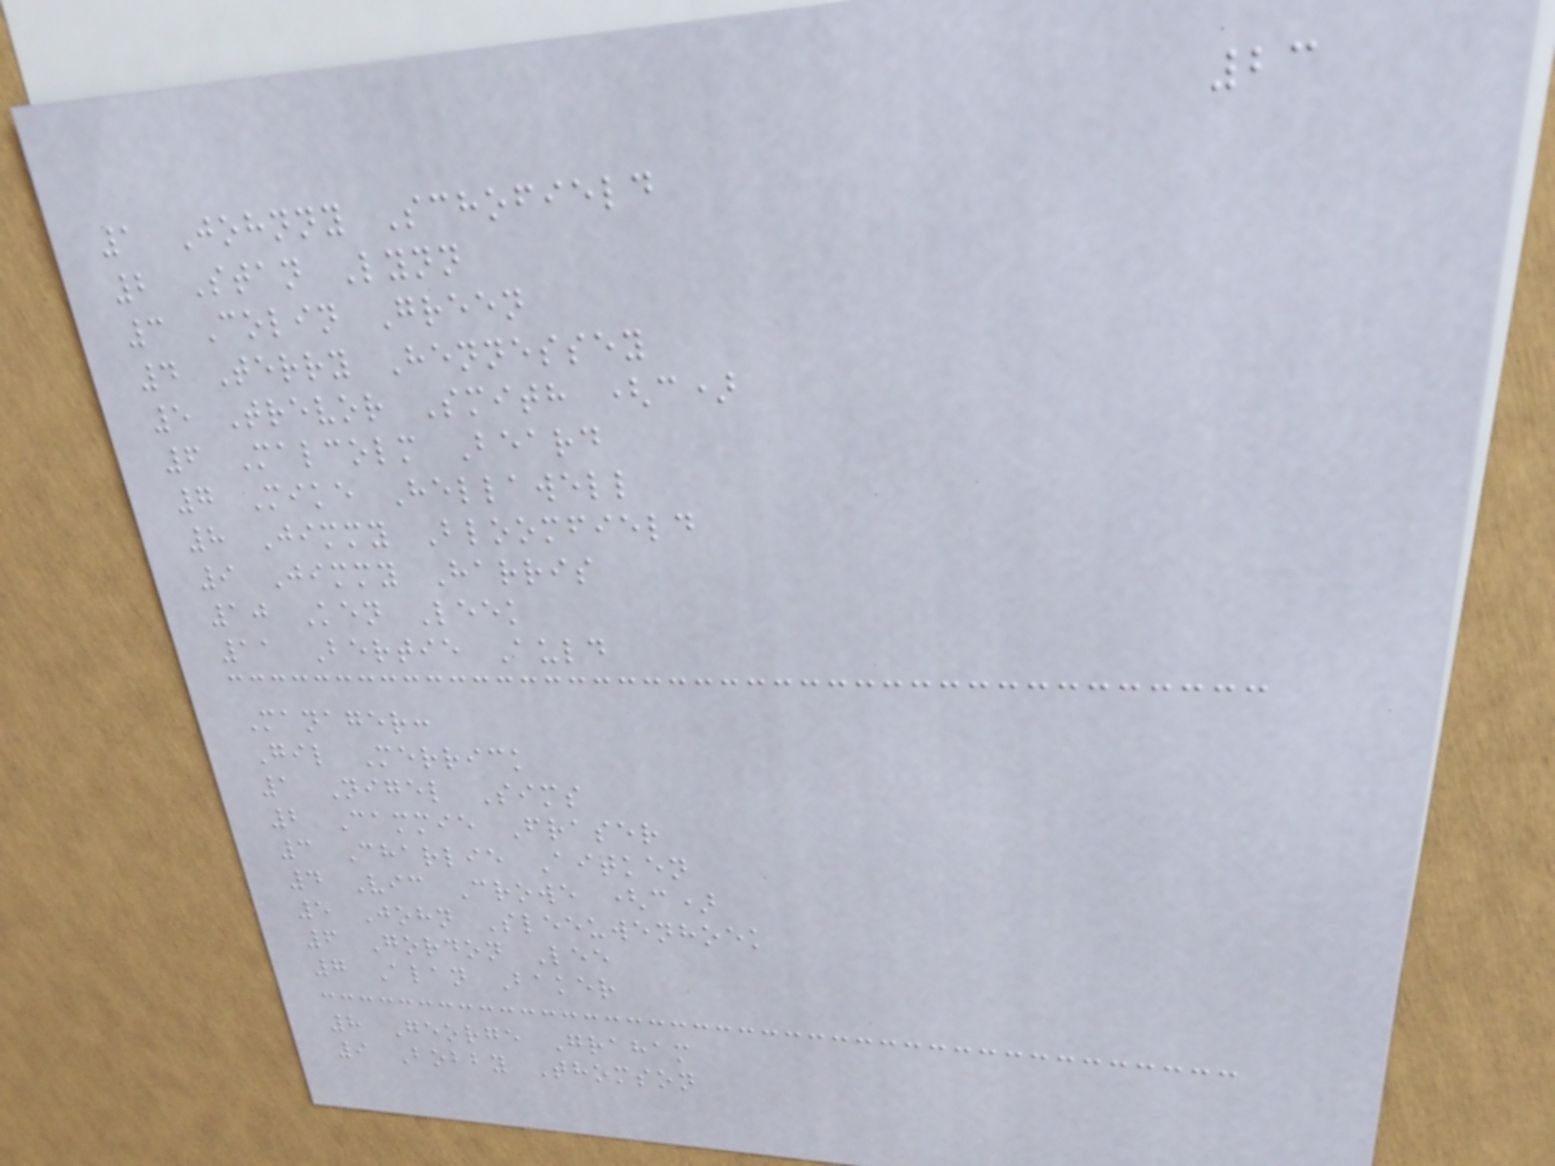23
1 Johnny Schofield
2 Stan Lynn
3 Colin Green
4 Terry Hennessey
5 Trevor Smith (c)
6 Malcolm Beard
7 Mike Hellawell
8 Jimmy Bloomfield
9 Jimmy Harris
10 Ken Leek
11 Bertie Auld
Manager:
Gil Merrick
1 Nigel Sims
2 Cammie Fraser
3 Charlie Aitken
4 Vic Crowe (c)
5 John Sleeuwenhoek
6 Gordon Lee
7 Alan Baker
8 George Graham
9 Bobby Thomson
